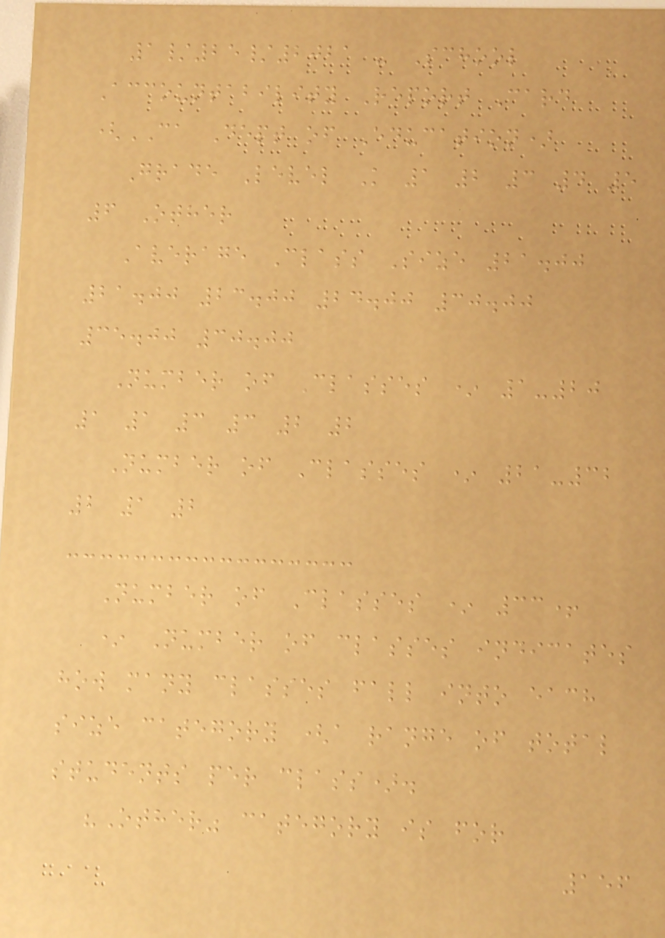1/25/2021 - School
Accountability Report Card
(CA Dept of Education)
Grade Level K 1 2 3 4 5
6 Other
Average Class Size 21.00
21.00 23.00 24.00 30.00
35.00 30.00
Number of Classes * 1-20
1 1 3 3 2 2
Number of Classes * 21-32
2 1 2
Number of Classes * 33+
* Number of classes indicates
how many classes fall into each
size category (a range of total
students per class).
"Other" category is for
156
